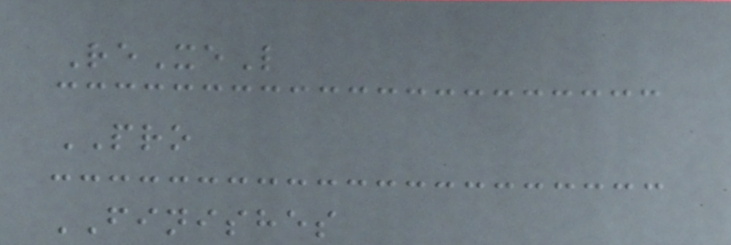ReXeL
PRO
FINISHES
